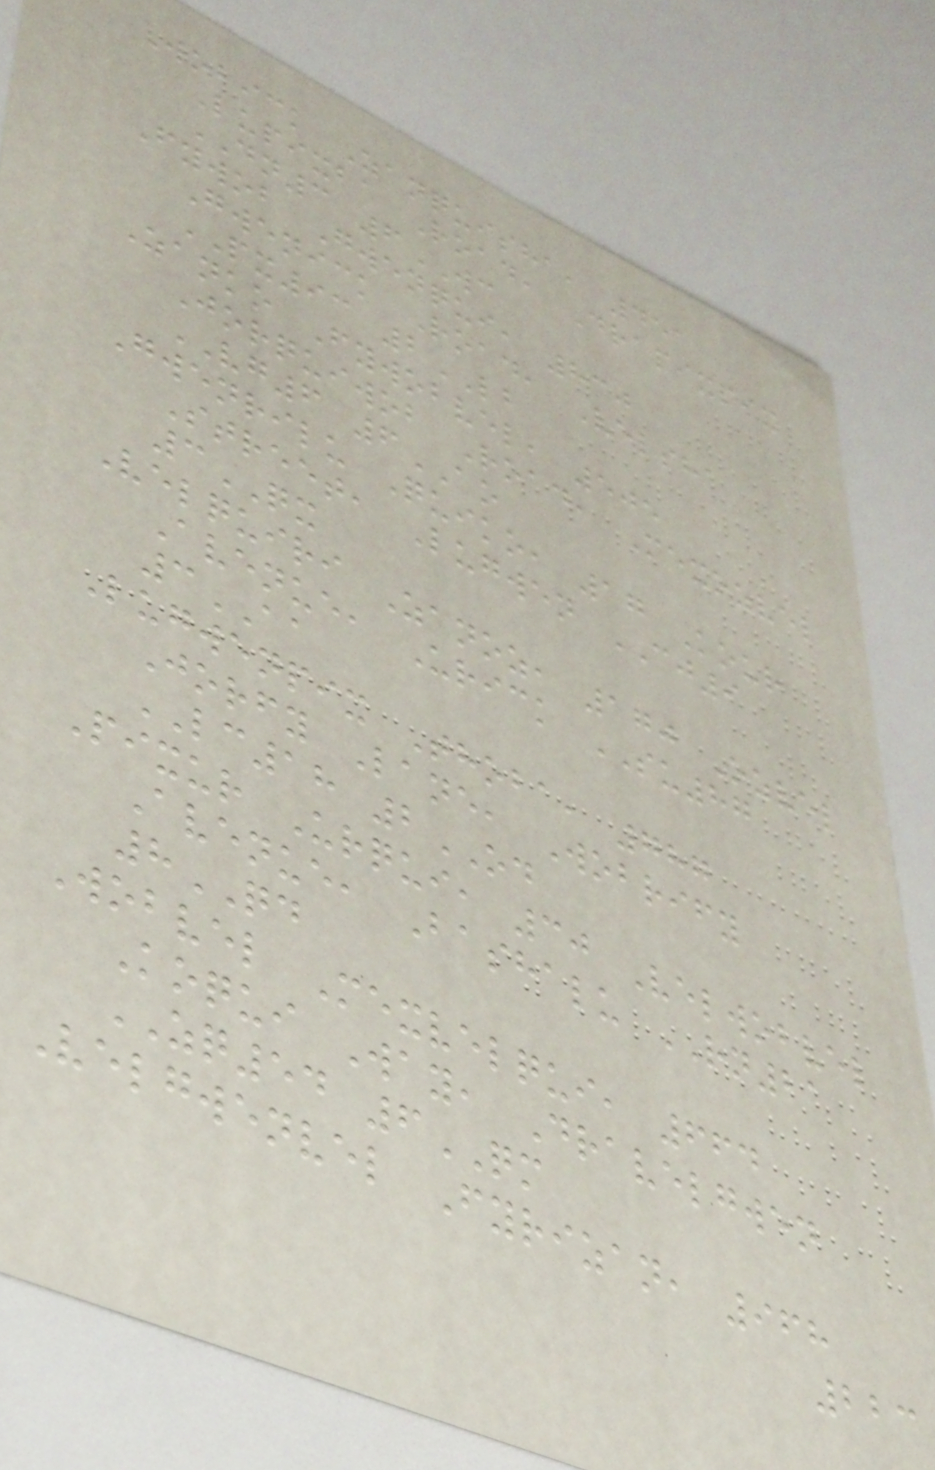Wobick Zanquisha, 451
Lupixba Road, Drapixpix
DN3 6WC
Fywob Gwenqui, 830
Gwenick Road, Velsha
PX93 2LB
Zanko Fywobvel, 505
Jorquiwob Road, Mexozvel
VG6 6AO
Gwenrilu Quiko, 17 Kour
Street, Lugwen CJ9
3QX
Velquiri Zanoz, 170 Ozvel
Avenue, Urick SU87
3AA
Lugwenpix Thoba, 787
Jorfy Lane, Wobrify
LC18 2OD
Pixur Urqui, 30 Velwobvel
Avenue, Bashalu RN21
8QD
Wobvel Mexvelqui, 664
Koqui Way, Dravelgwen
ZQ54 6QM
Velgwenvel Fyrizan, 968
223
